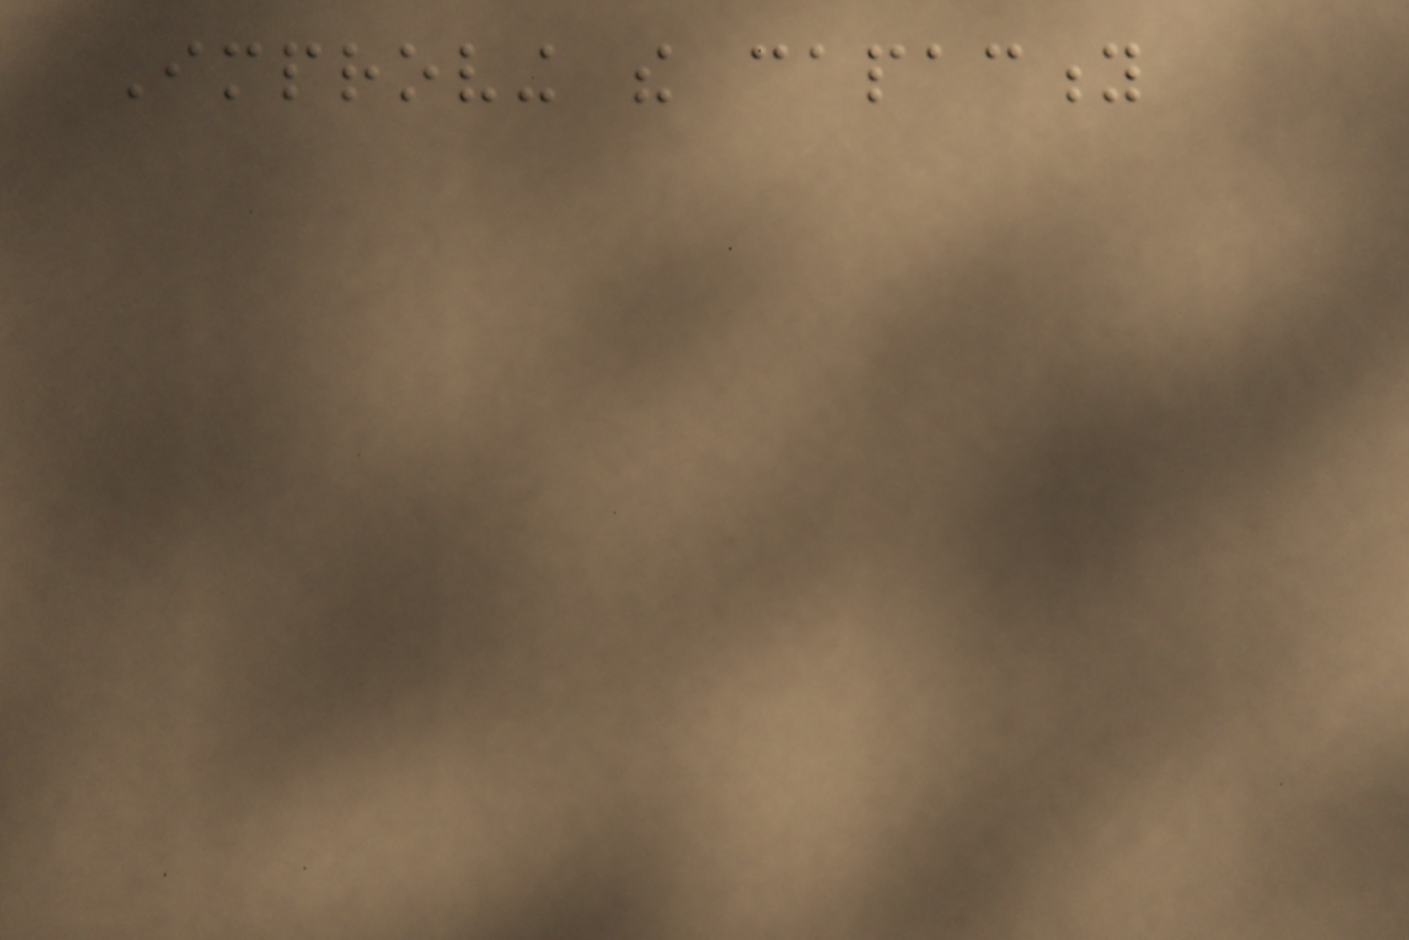Improving the capacity
